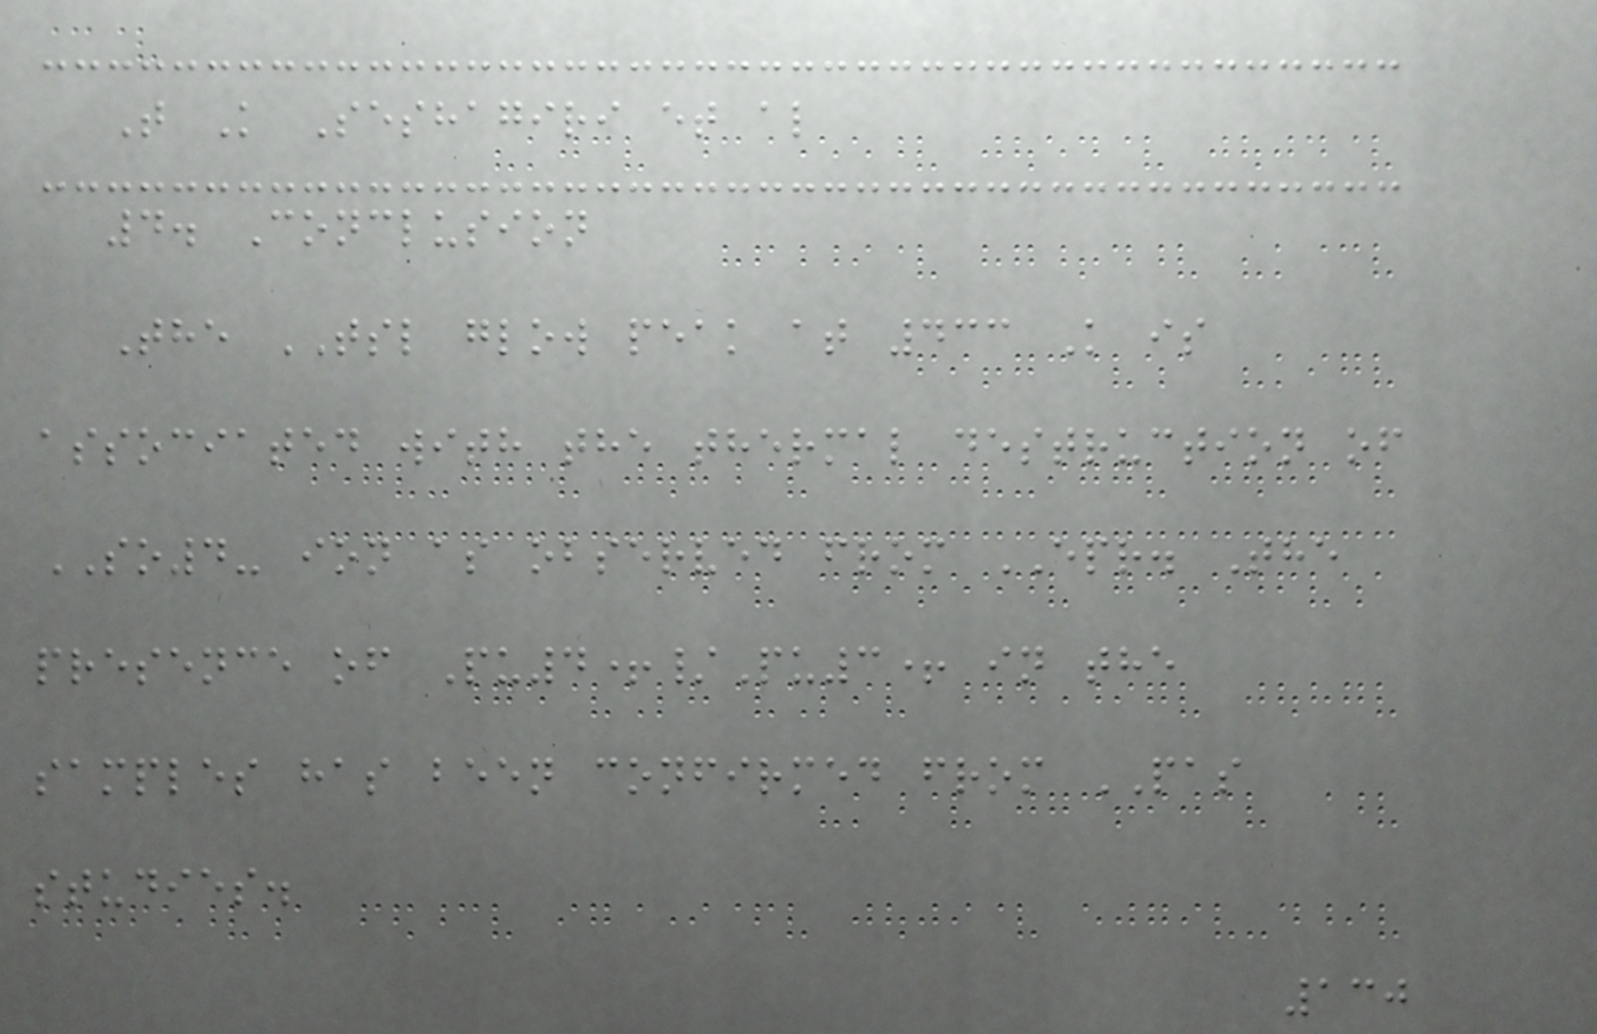T K Seshagiri et al
4. Conclusion
The TSL glow peak at 433 K is
associated with the thermal destruction of
SO4- ion as observed from EPR. The
presence of Pu4+/Pu3+ in the
samples has been confirmed from PAS
studies.
130
